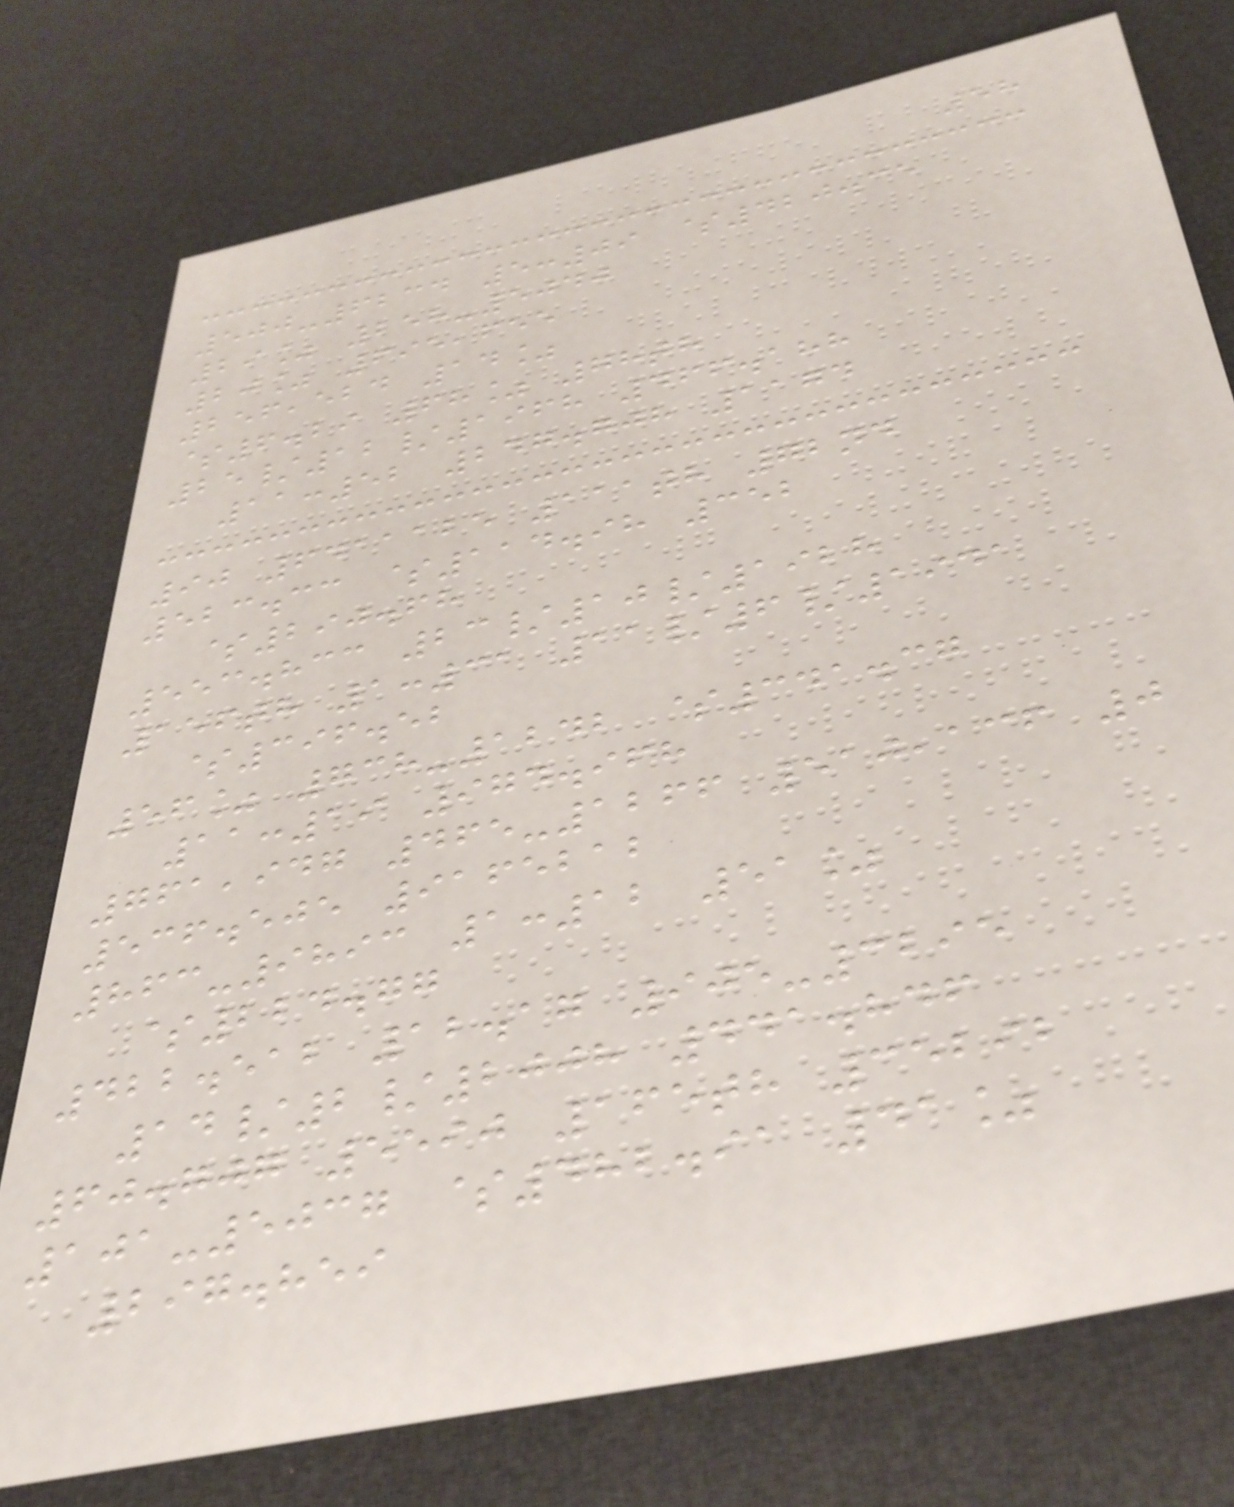58
500-6234 5:09 $420.35
29% 258-5040
20% 695,655
256,524 14%
$6.29 68% 78th
25/12/1968 466.188
11:52 247.708 1174
90 6411125 111th 72nd
523.33 $114.98 352
$290.68
553.833 23/10/1928
156th 1:31 11/6/1941
$396.52
56% 738-1242 $341.37
11:19 974.968
761,947 465-1266 510,136 0
536.505 9165212
863-9893 1:12 51%
$224.77
422.512 12.17 905-3295
14/2/2008 441.846
60.707 5590 165th 35292
101-5037 $482.91 41%
297.859
